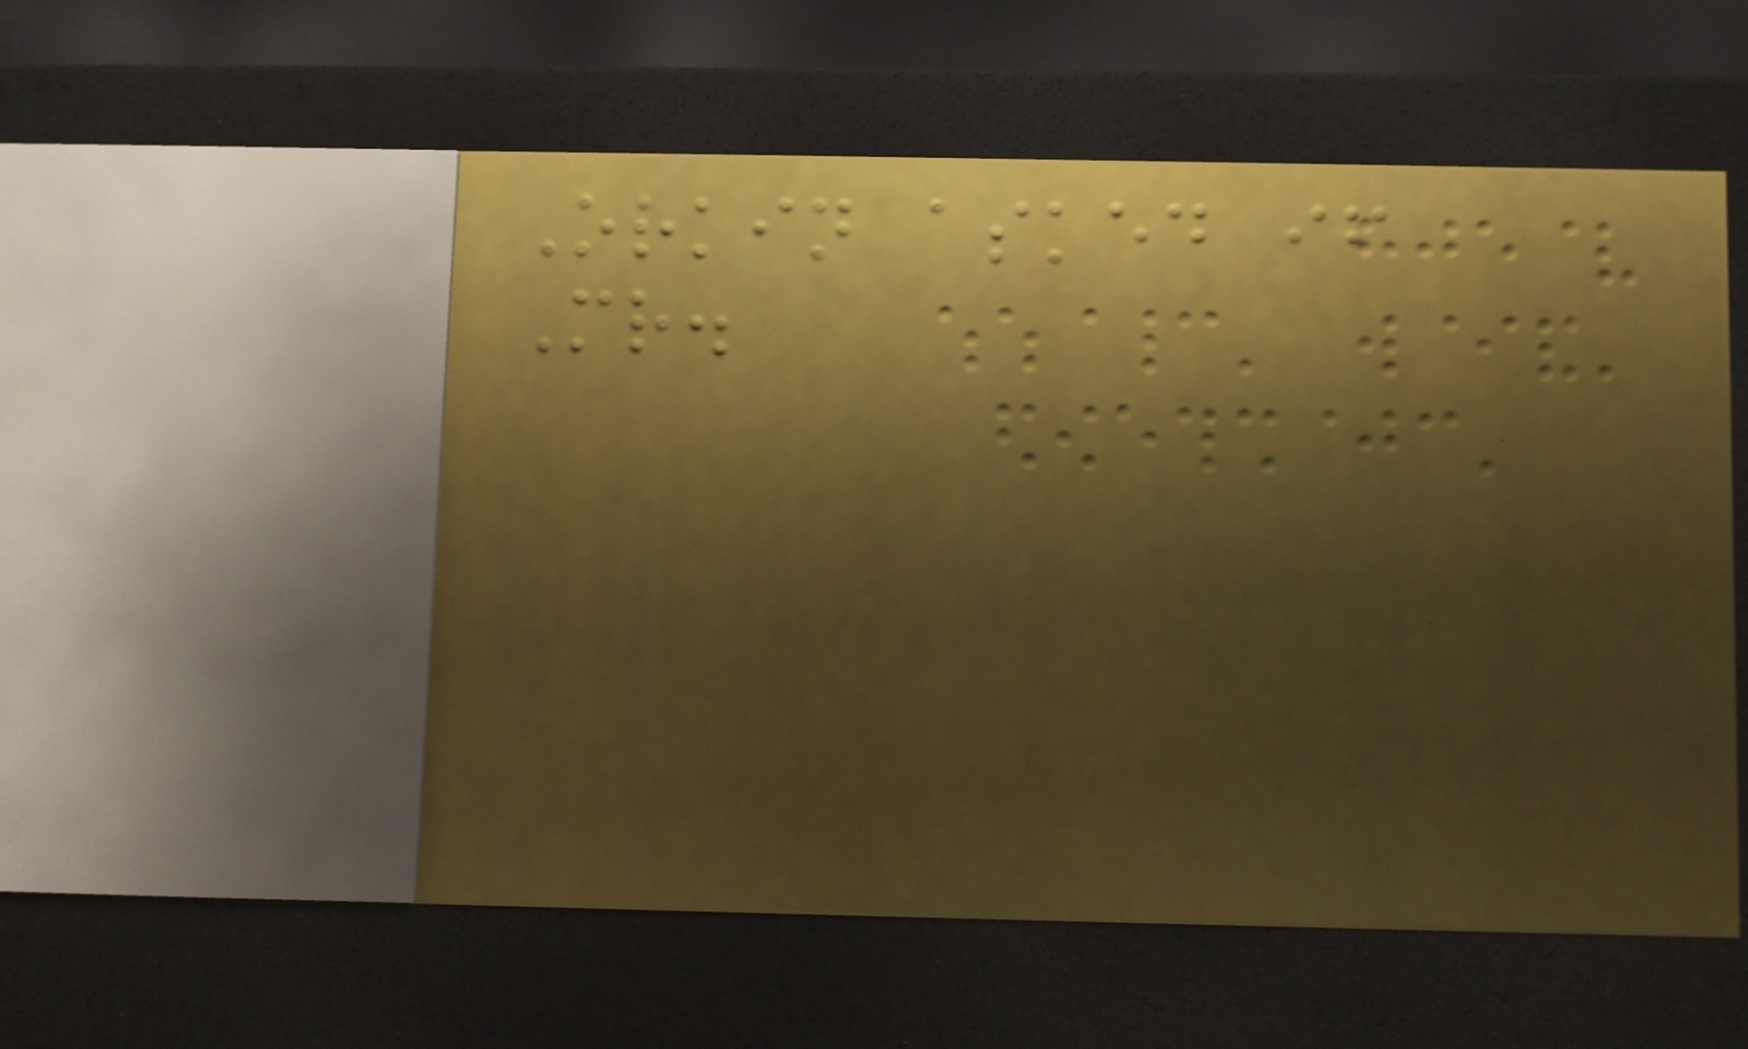Orkin asked if
Mr.
